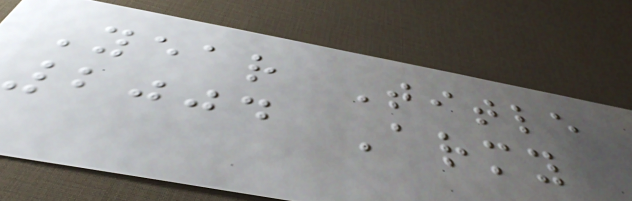Year Title
2004 Army
